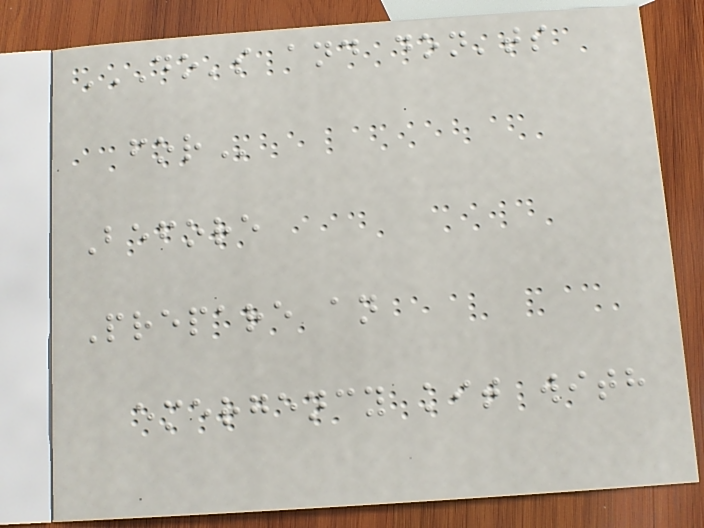DO'S AND DON'TS
FOR
Before
Prepare an
emergency kit with
